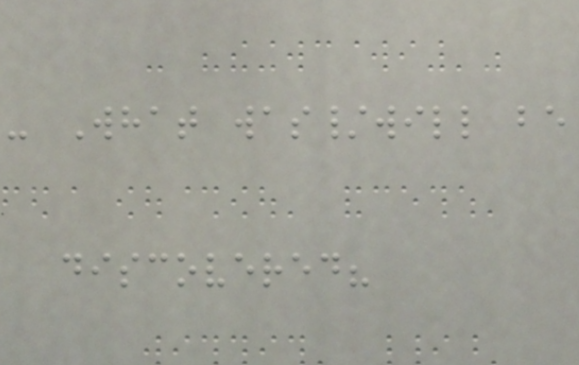- What was/will be
discovered?
